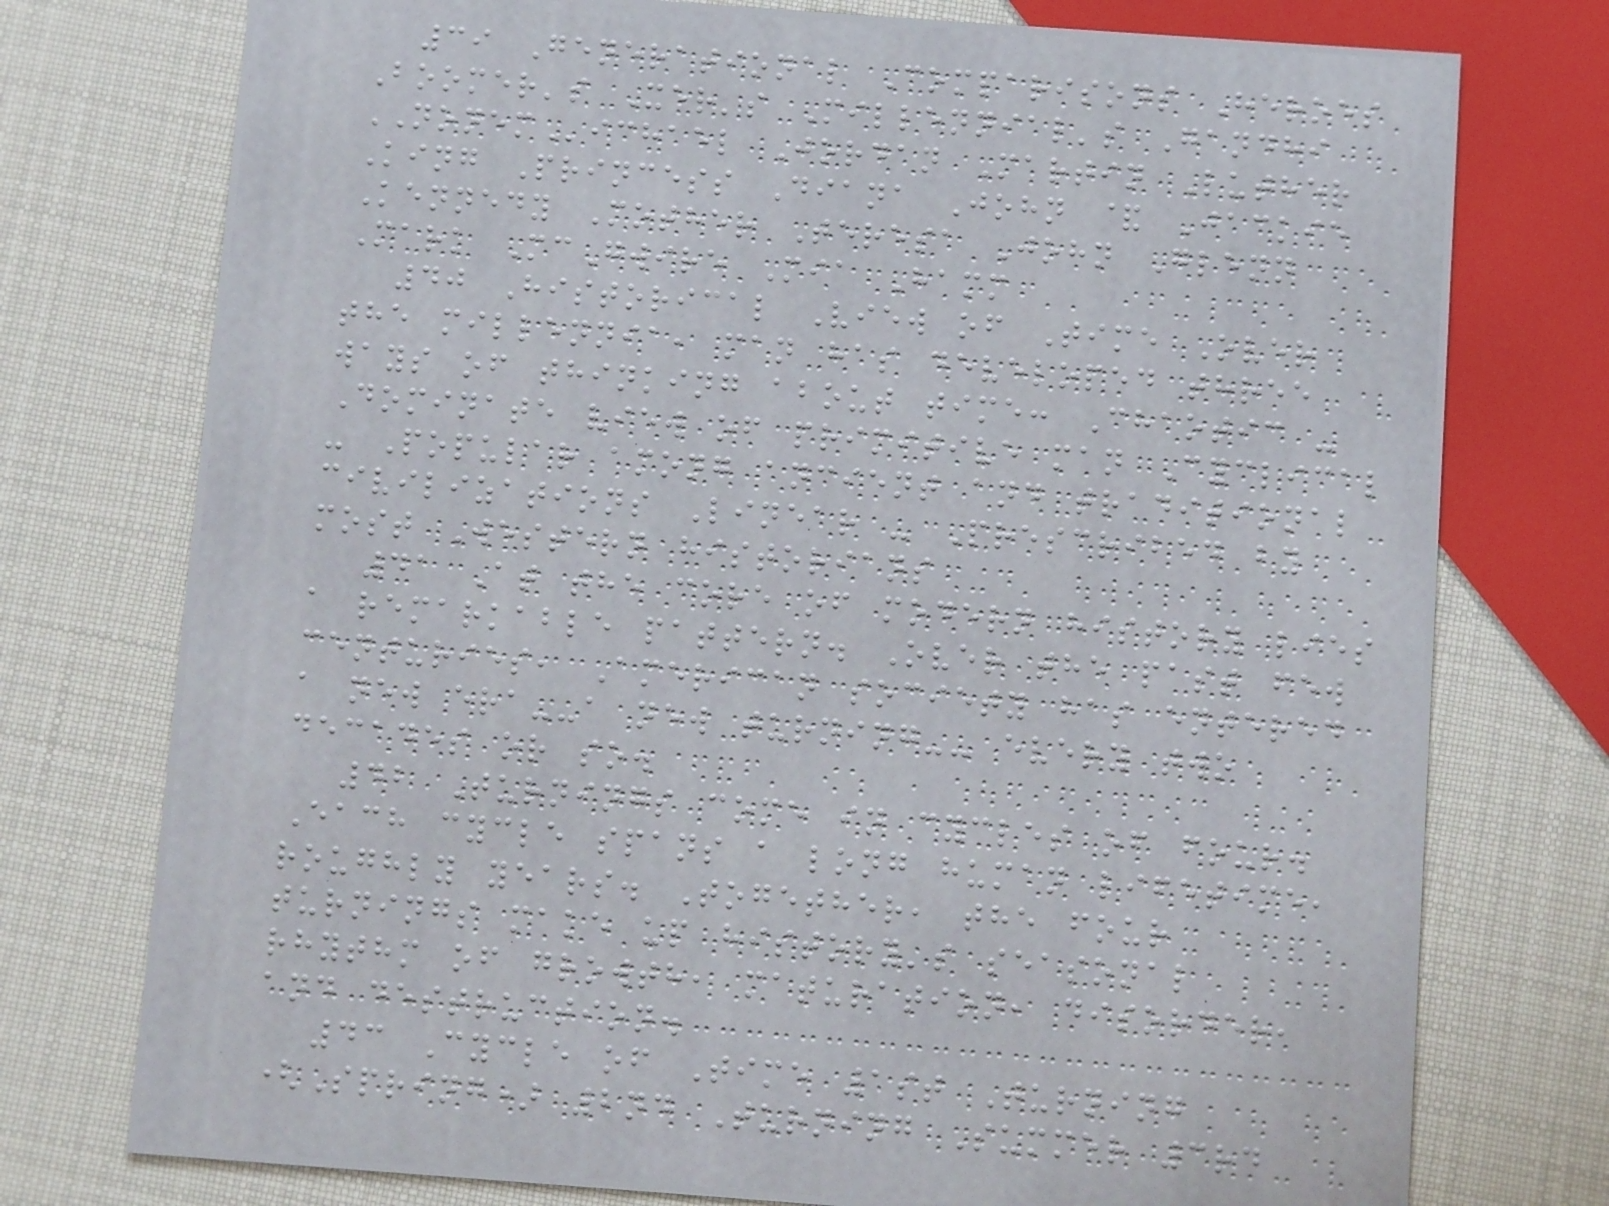39 Generational Comparisons Heroes
Boomer's Xer's Millennial's Gandhi
NONEMichael Jordan Martin Luther
King Princess Diana John & Jackie
Kennedy Mother Teresa John Glenn
Mark McGwire Mia Hamm
40 Historical View of Time Over
the millennia, man has developed three
ways of thinking about time: Chaotic -
Dominate view of primitive man Cyclical
- Popular among ancient and traditional
civilizations Linear - Prescribed by
most Western historians
41 At the core of modern history lies
a remarkable pattern. Over the past few
centuries, American society has entered
a new era--a new turning-- every two
decades or so.
42 Turnings come in cycles of four.
Each cycle spans a long human lifetime,
roughly years. Together, the four
turnings make up history's seasonal
rhythm of growth, maturation, disorder,
and destruction.
43 Cycle of Time 1st Turning
(Spring) 2nd Turning Summer 3rd
